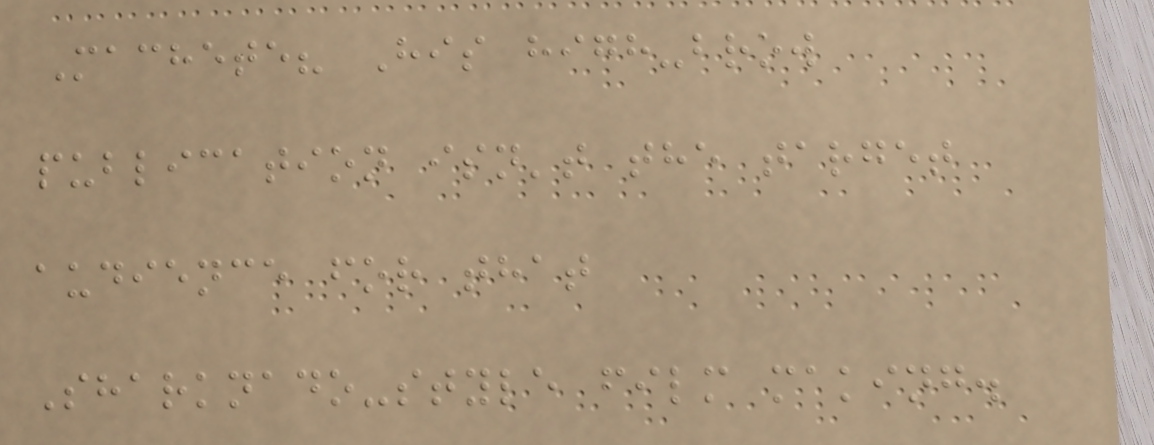Machete? His high-brow
publication isn't the target
audience for that
Sharknado-style film making.
